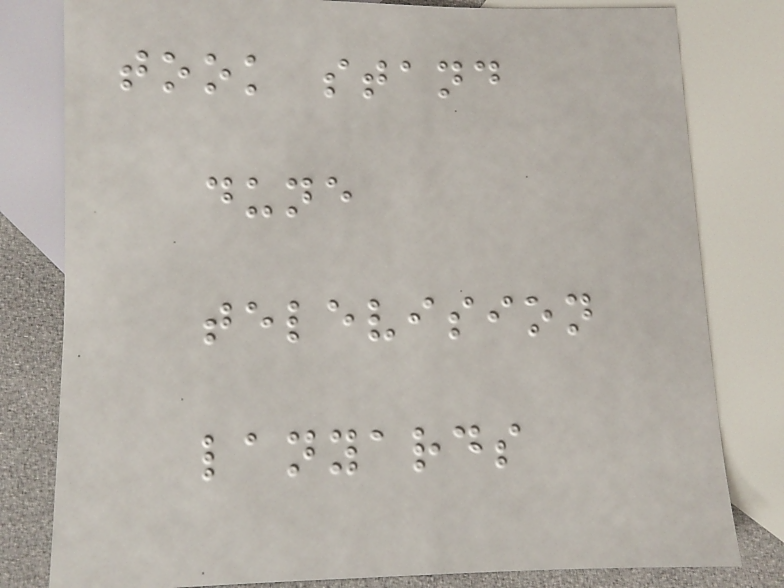took stand
dune
television
lanyards
